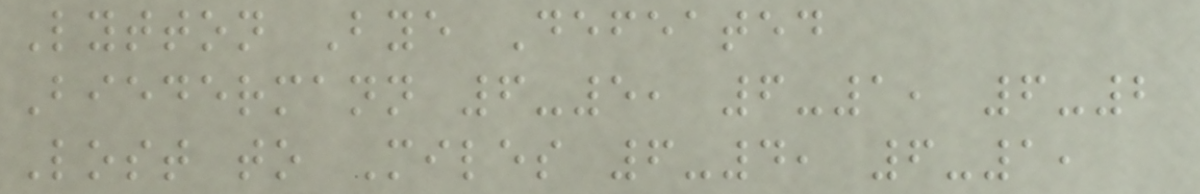Lytton Bye Defeated
Biedermann 6-5, 6-1, 6-2
Lost to Miles 6-4, 6-1,
